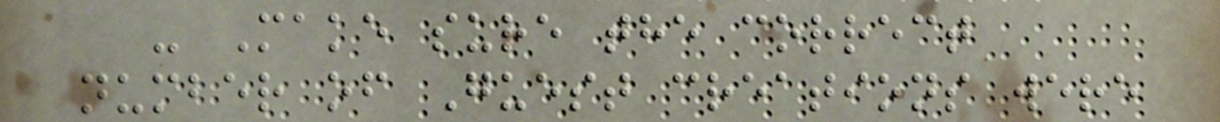- Make sure the correct
number of Guest creations were
